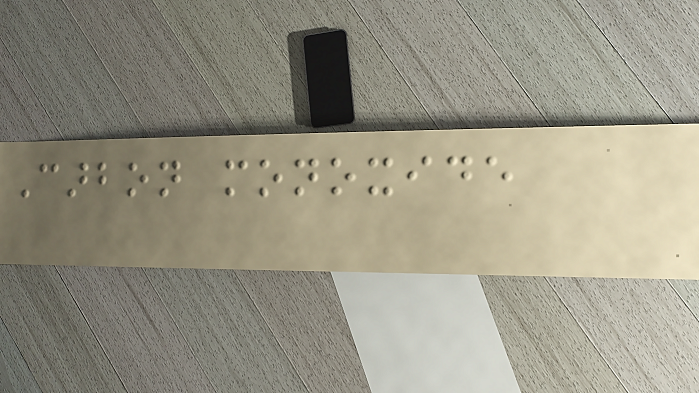Carbon monoxide
